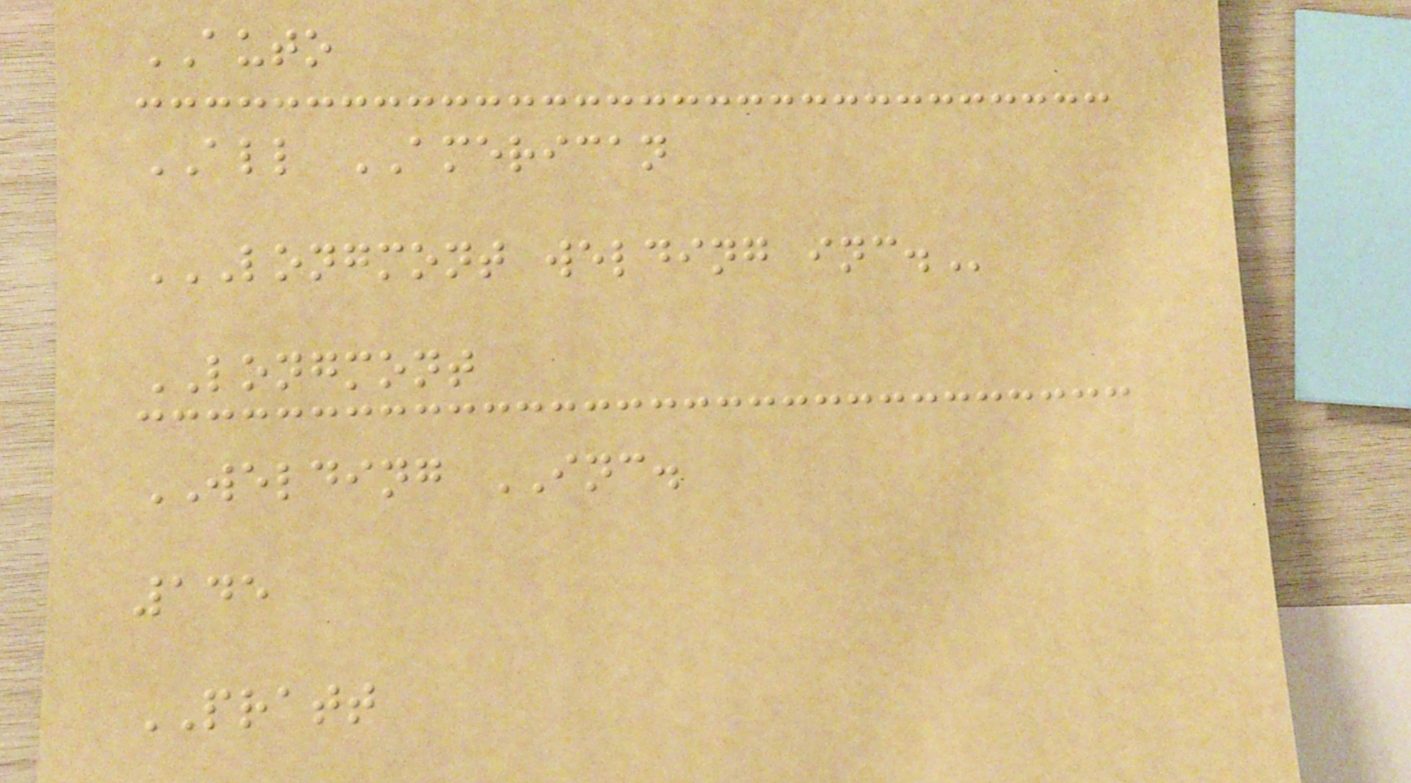AUTO
ALL AMERICAN
LONGMONT WELDING INC.
LONGMONT
WELDING INC.
145
PRATT
